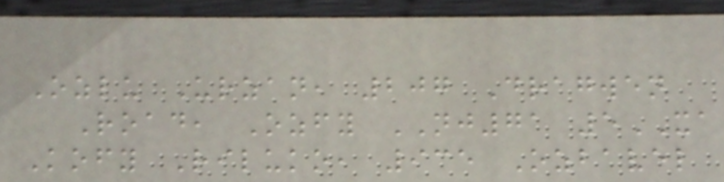Ozlu Urzan, 207 Dragwen
Road, Ozfy NJ71 5XA
Kofy Riluko, 935 Ozbavel
